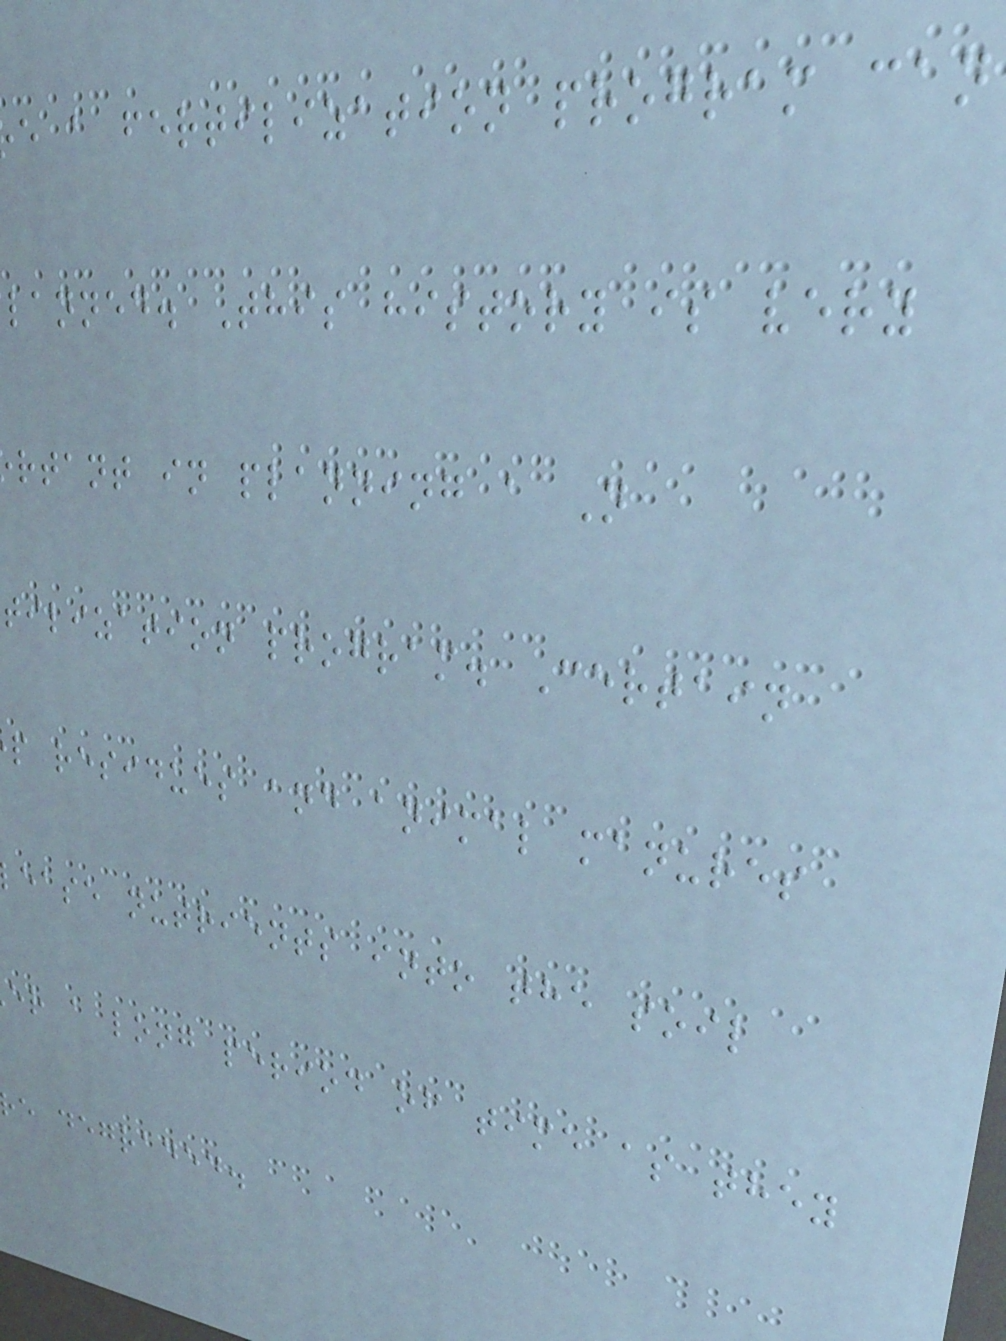e a fertilization program can
lanned. This history is very
rtant in planning a N
tilization program. Certain
p residues and animal manures
ease nutrients into the soil
er a long period of time as they
e degraded.
